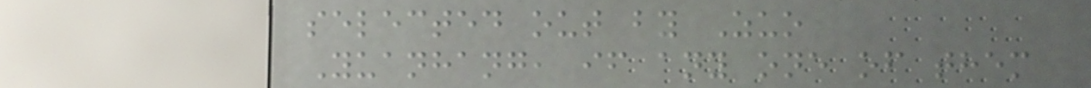selected out by Zuo
Yuanhang, if any one of them
